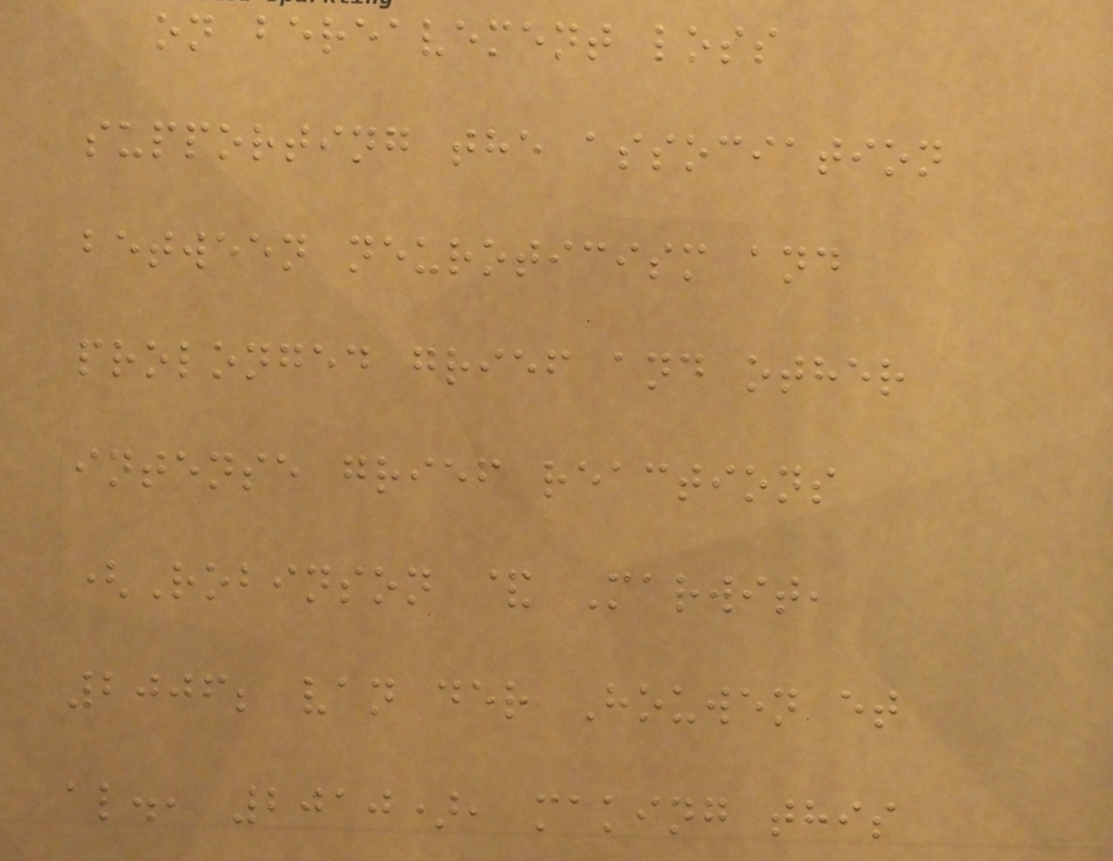on bereavement loss
supporting the association
between neuroticism and
prolonged grief and other
intense grief reactions
(Robinson & Marwit,
2006; van der Houwen et
al., 2010), making this
